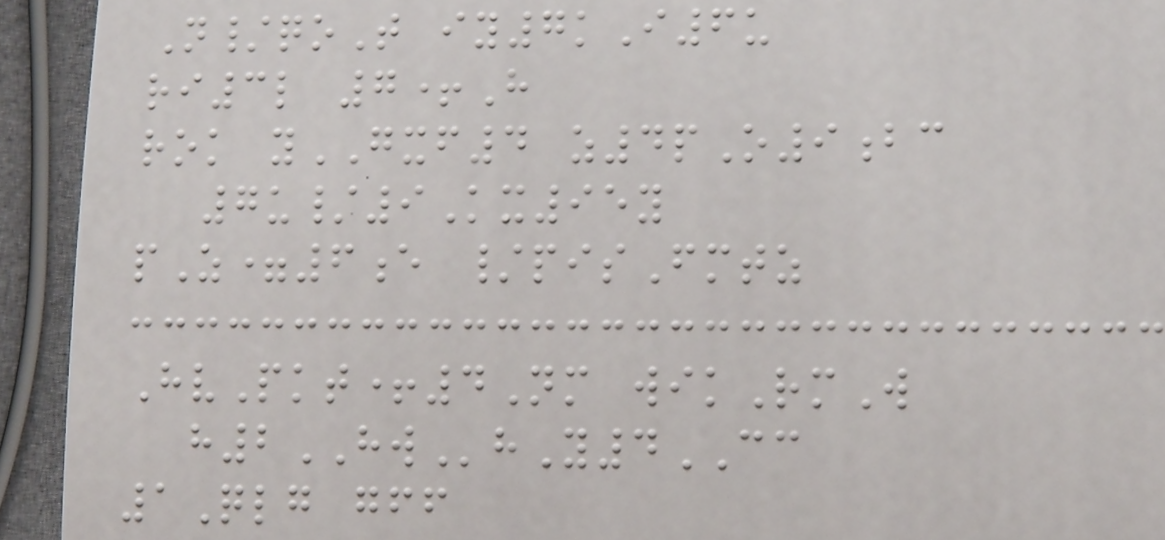N/qoT iy7kI6u
ri3l 7+H
rok yGXF4 z4pO9bc
7u/9Kx95y
pZ=6e /pisFmtz
HvPkt+4Nm wikRmW
h2HWhY4CC
1Qlg gff
